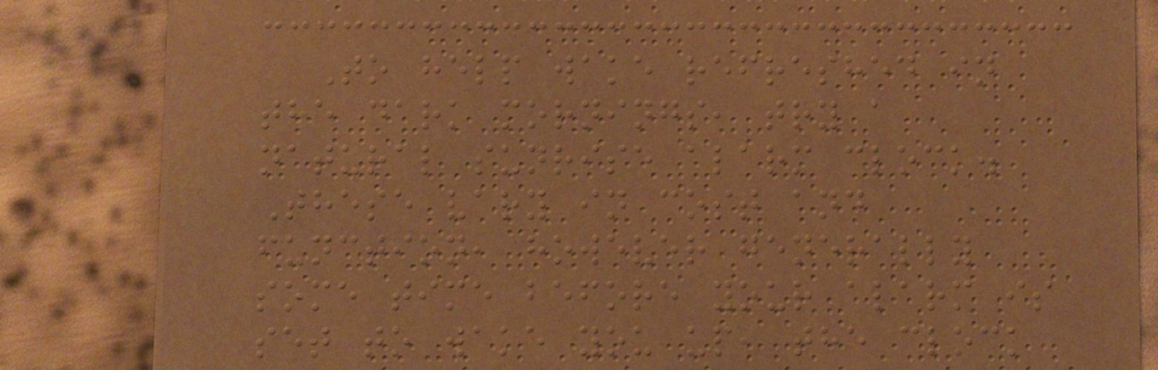To help wake refreshed in
the dark mornings, try a
natural sunrise alarm clock.
These vary in cost and
function, however generally
some time before your alarm is
set to wake you up, the clock
